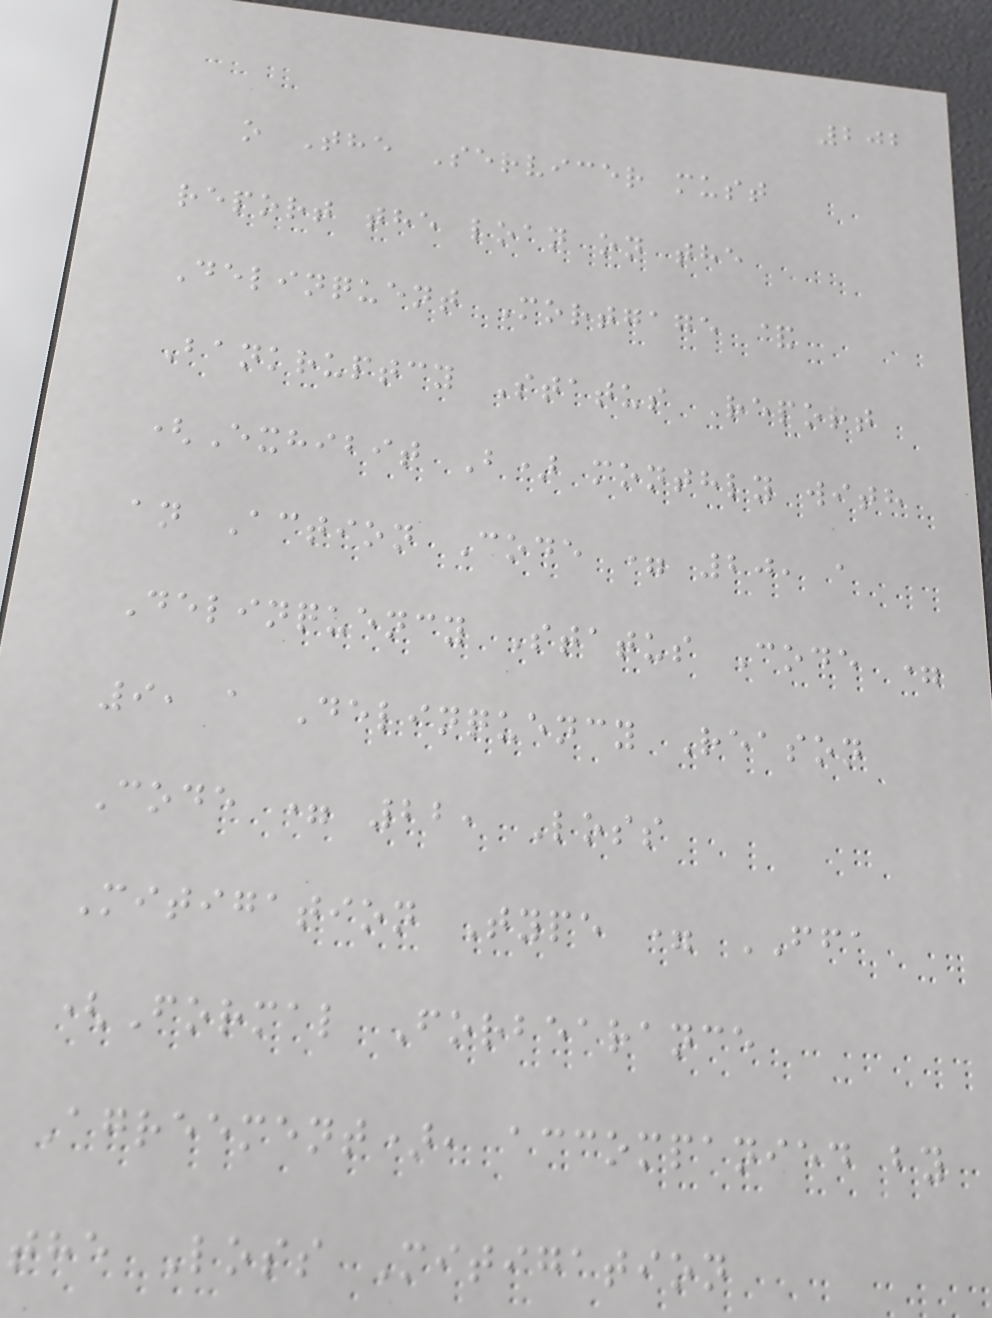202
o The Servicer must
report the loan on the
Delinquent Mortgage &
Bankruptcy Status Report
(Exhibit B) monthly with
an Action Code = 20, a
Delinquency Status Code =
9, a Delinquency Reason
Code = 22, Loss
Mitigation Type = FFA
(Formal Forbearance
Agreement), accompanied by
the Loss Mitigation
